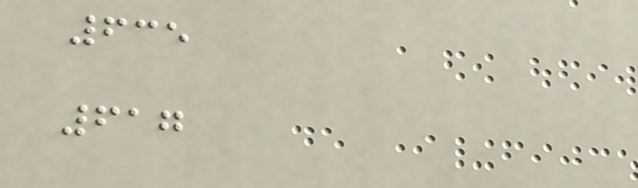635
617
